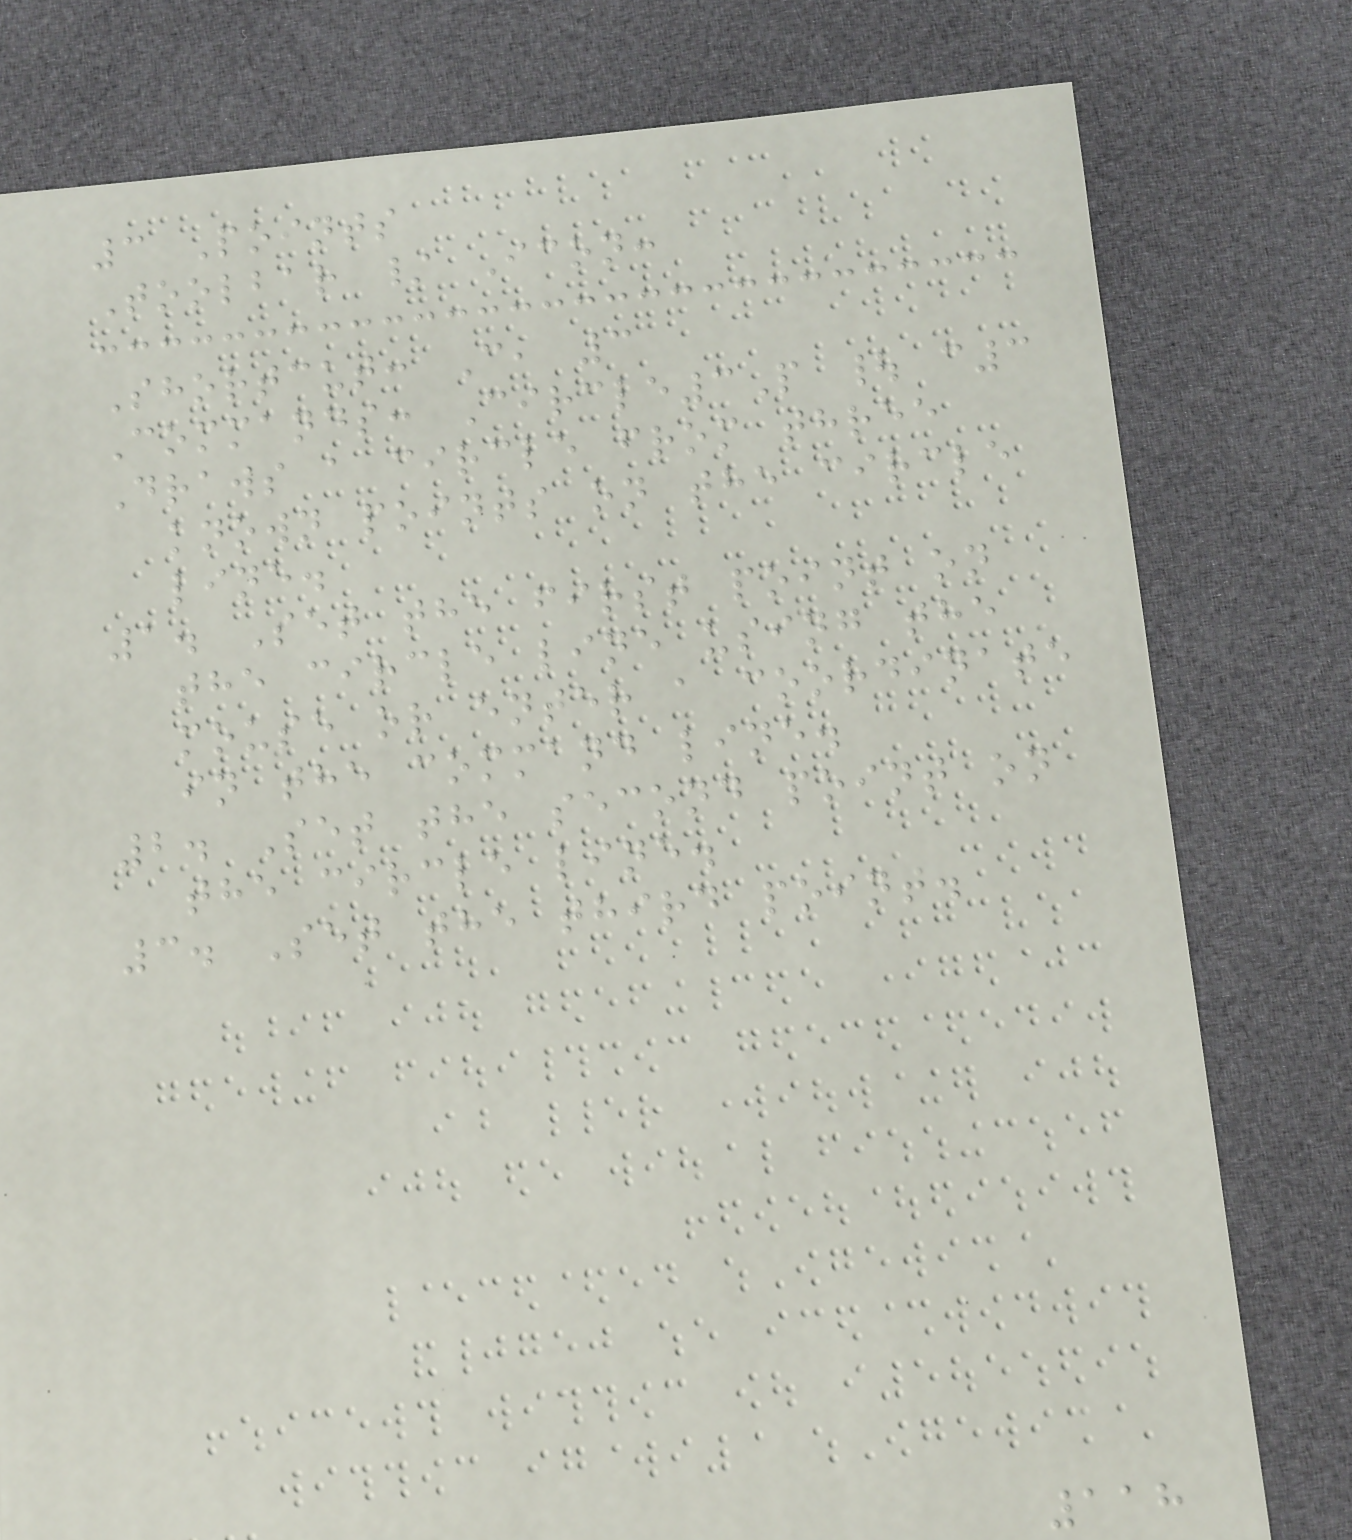3 Points
Toolbar / Icon:
Shortcut: C, 3
Commands: Circle3P | c3
Draws a circle from three
known points on the circle
line.
1. Set the first point on
the circle line using the
mouse or enter a coordinate
in the command line.
2. Set the second point on
the circle line.
3. Set the third point.
118
